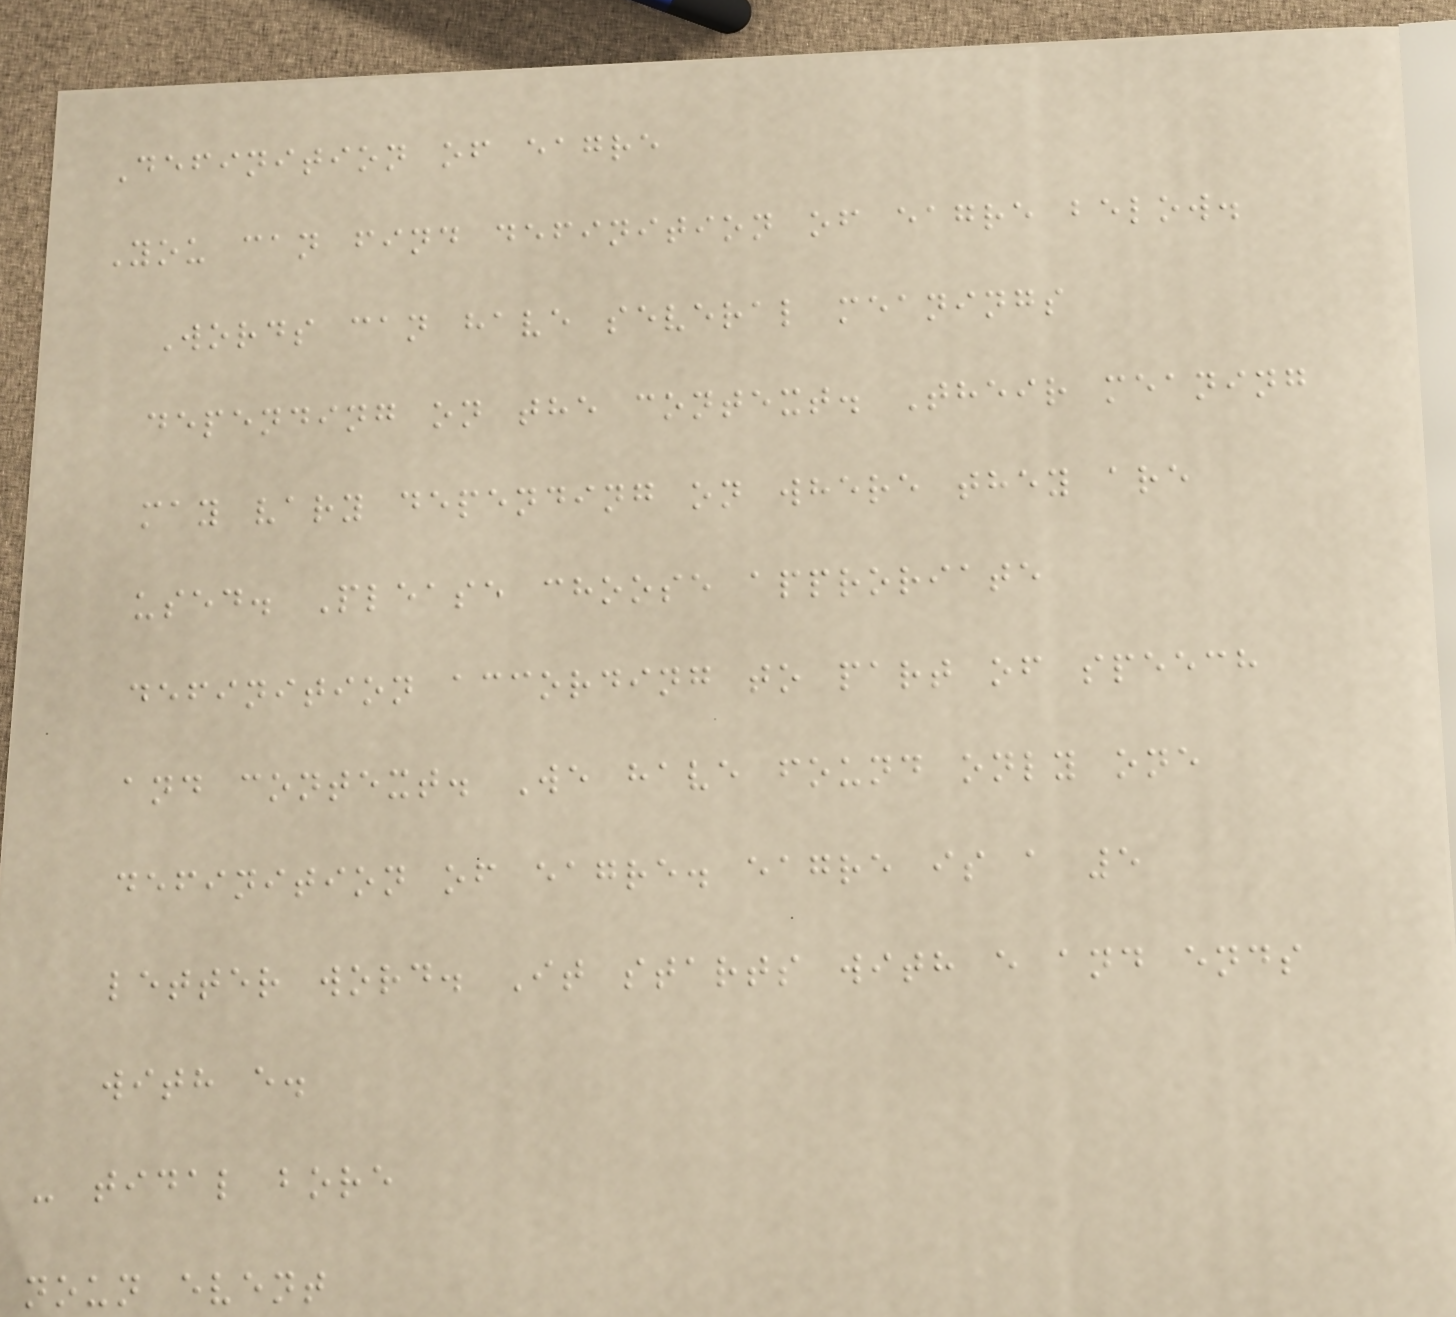Definition of eagre
You can find definition of eagre below.
Words can have several meanings
depending on the context. Their meaning
may vary depending on where they are
used. Please choose approriate
definition according to part of speech
and context. We have found only one
definition of eagre. eagre is a 5
letter word. It starts with e and ends
with e.
- tidal bore
noun event
